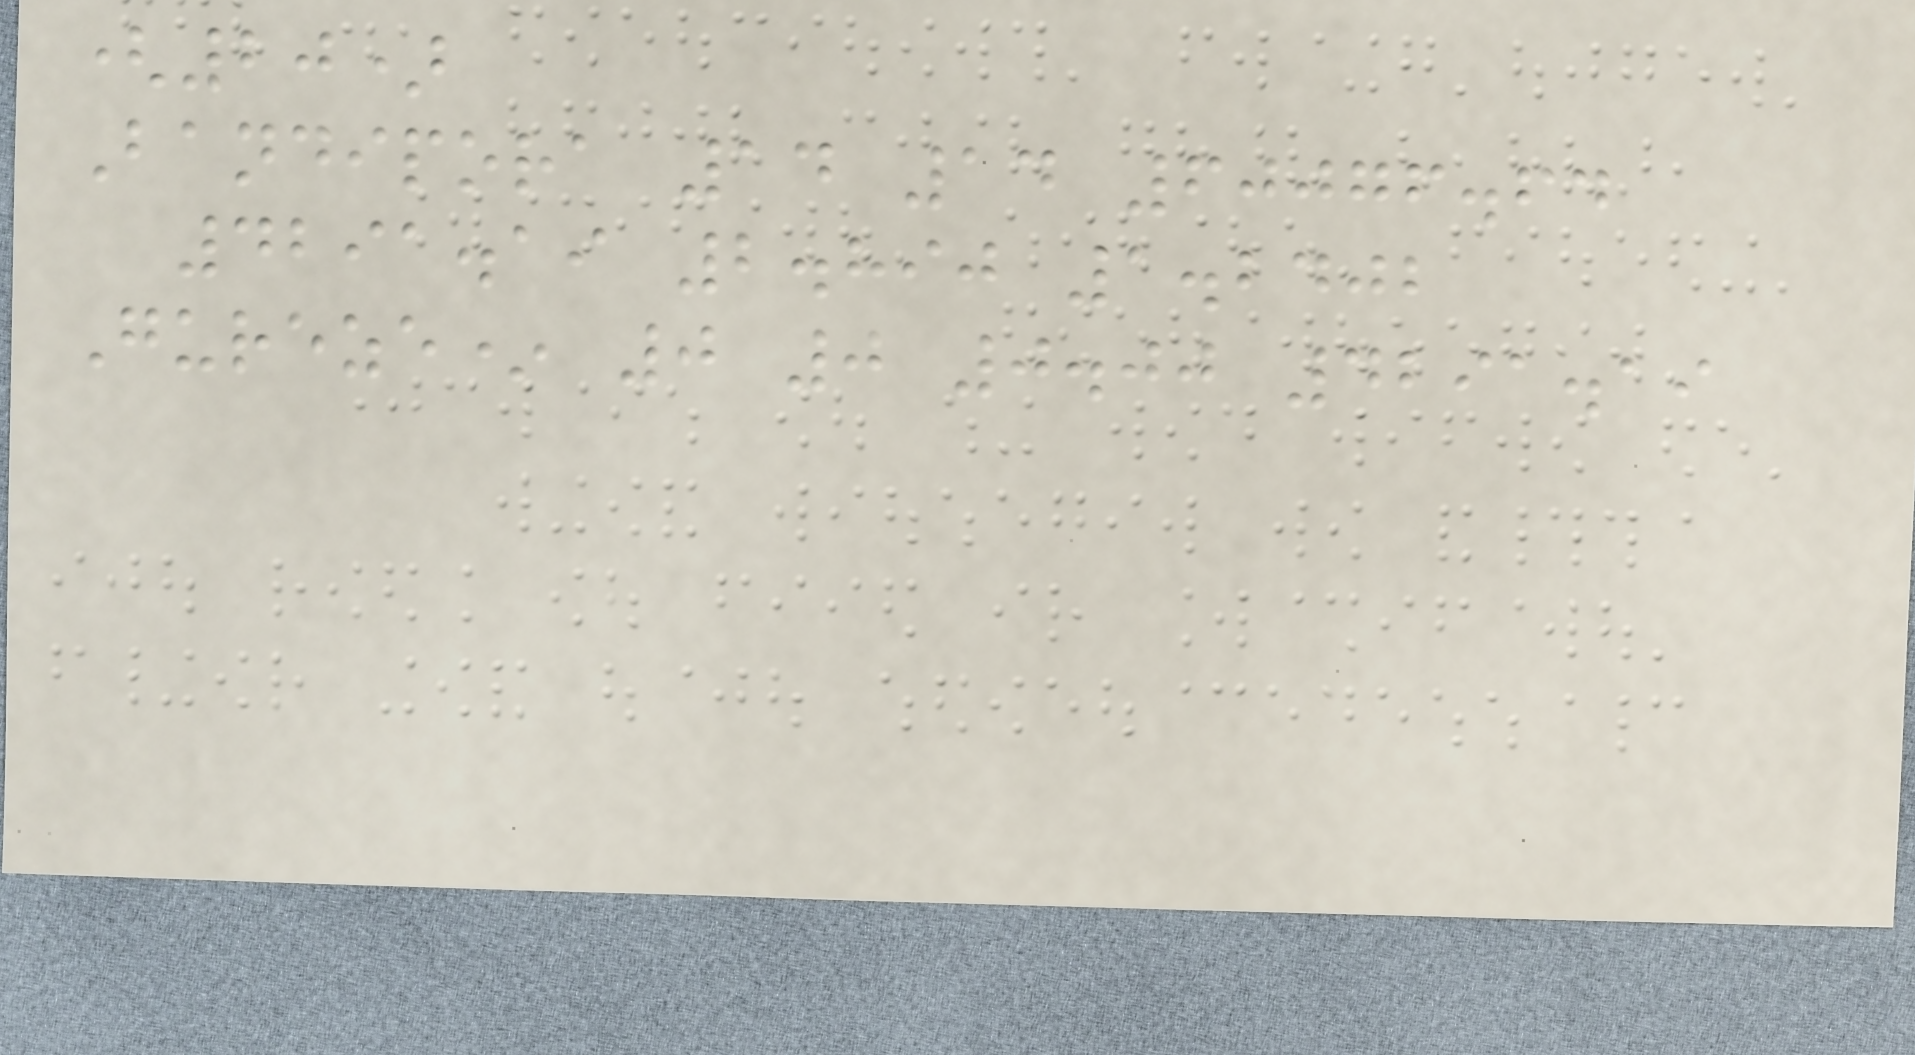(20)
Bandipora 14 14 60076.64
4291.19 2.890 1.2402
Gureze* 0 0 0.00 4291.19
